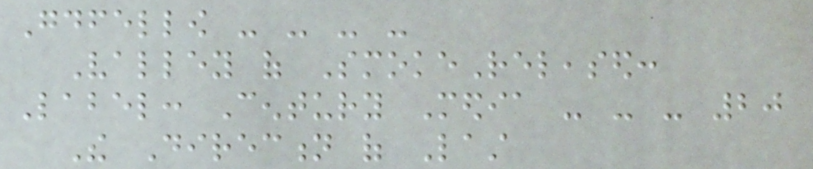Goodfellow - - - -
Valley of SmokeReleased:
Label: Century Media - - - 20
The Direction of Last
